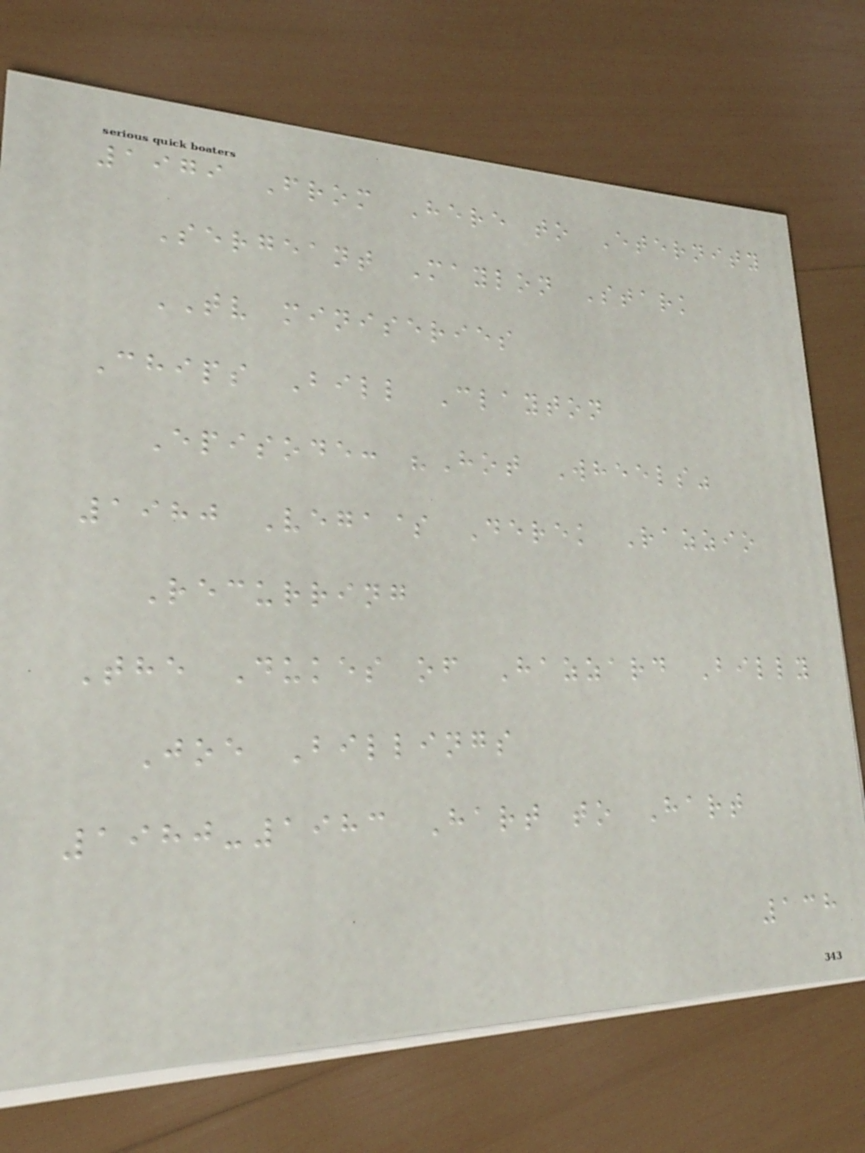1979 From Here to Eternity
Sergeant Maylon Stark
TV miniseries
Chips Bill Clayton
Episode: "Hot Wheels"
1980 Vega$ Derek Razzio
Recurring
The Dukes of Hazzard Billy
Joe Billings
1980-1983 Hart to Hart
138
